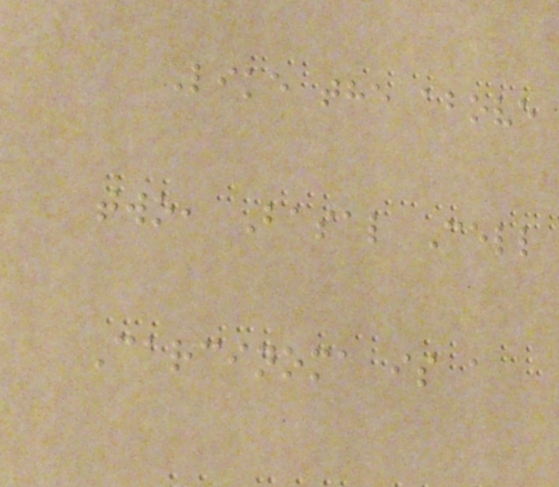Like the above
two, Basal Cell
Carcinoma is a
